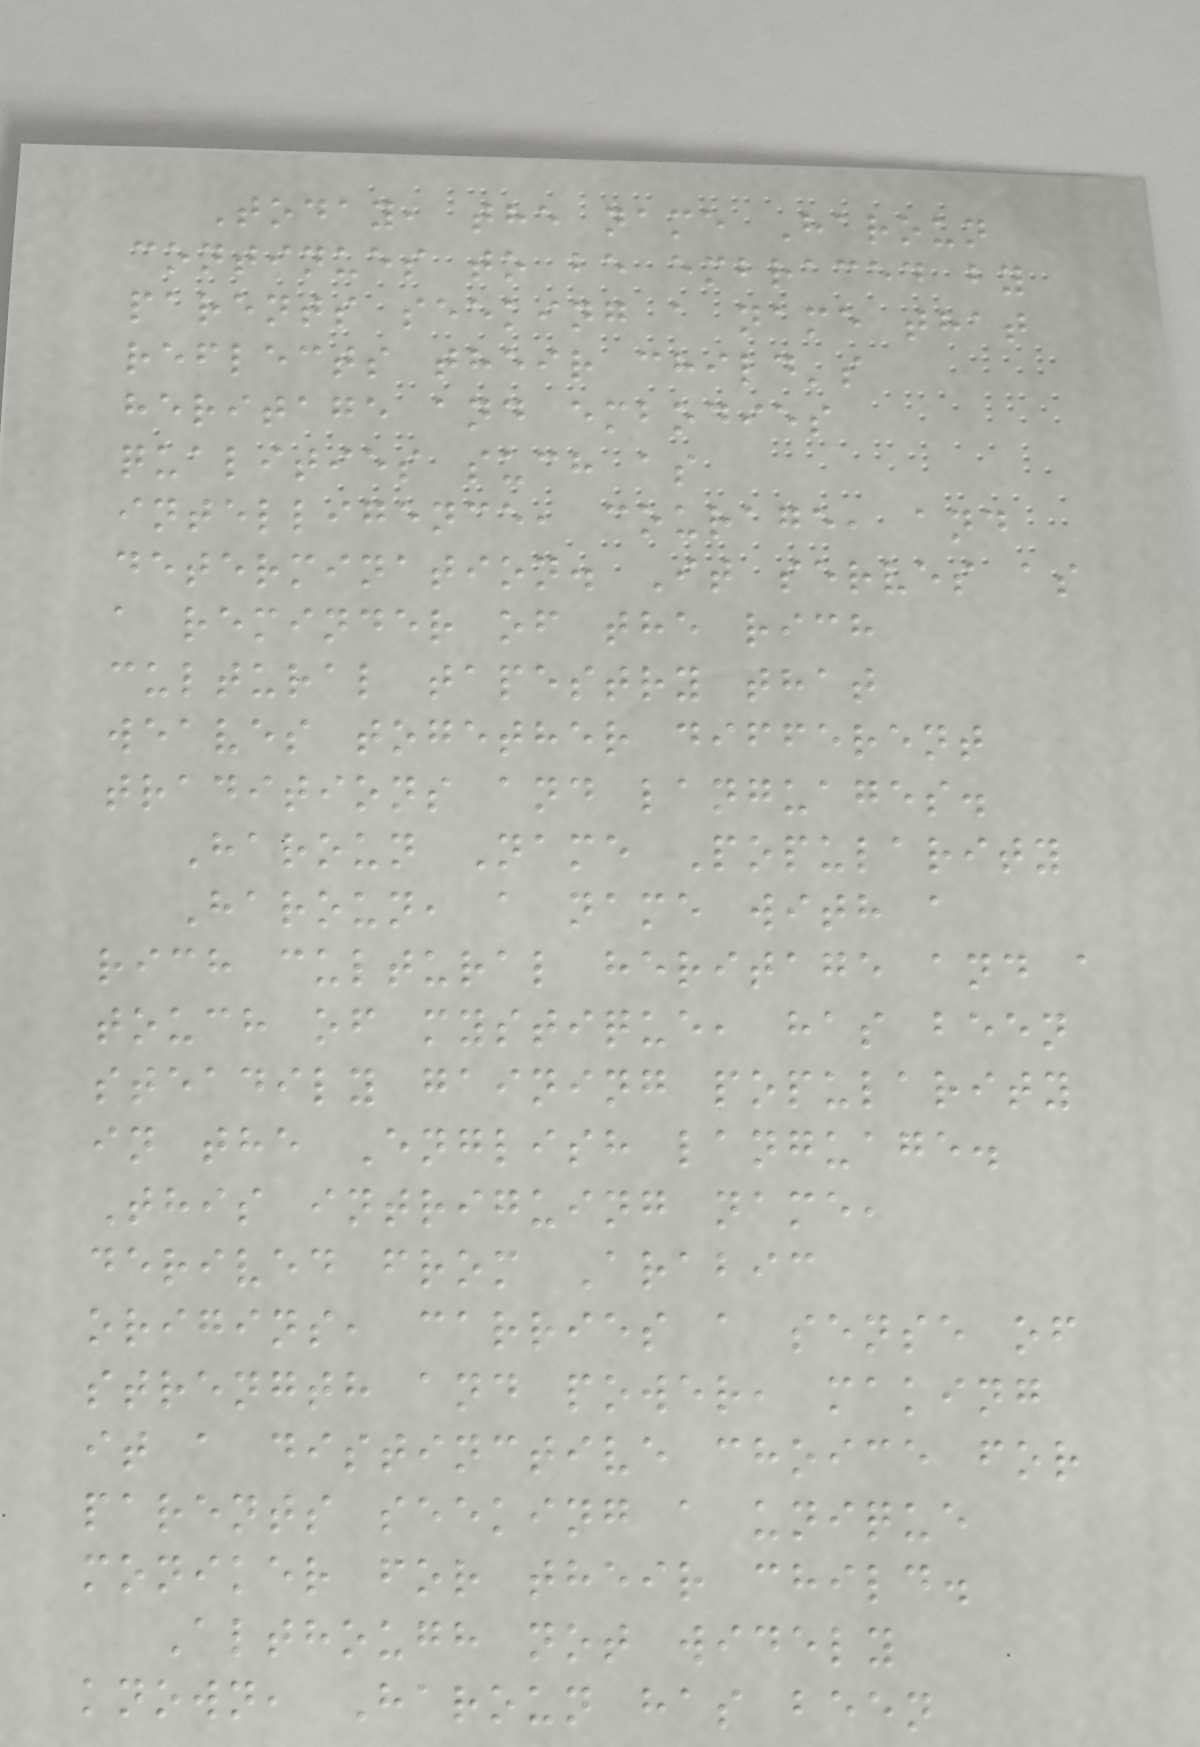Today, the name Haroun
continues to be embraced by
parents seeking a name that
reflects their child's
heritage and embodies
qualities such as
intelligence, courage, and
determination. It serves as
a reminder of the rich
cultural tapestry that
weaves together different
traditions and languages.
Haroun Name Popularity
Haroun, a name with a
rich cultural heritage and a
touch of mystique, has been
steadily gaining popularity
in the English language.
This intriguing name,
derived from Arabic
origins, carries a sense of
strength and power, making
it a distinctive choice for
parents seeking a unique
moniker for their child.
Although not widely
known, Haroun has been
